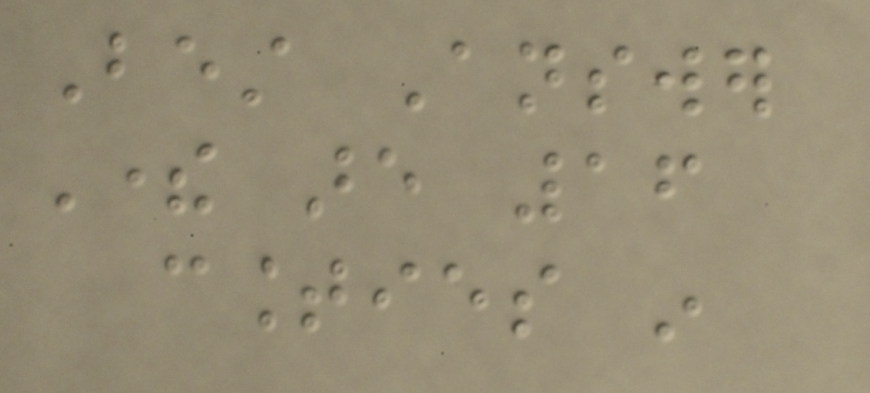Best Answer
There are 16
counties in
